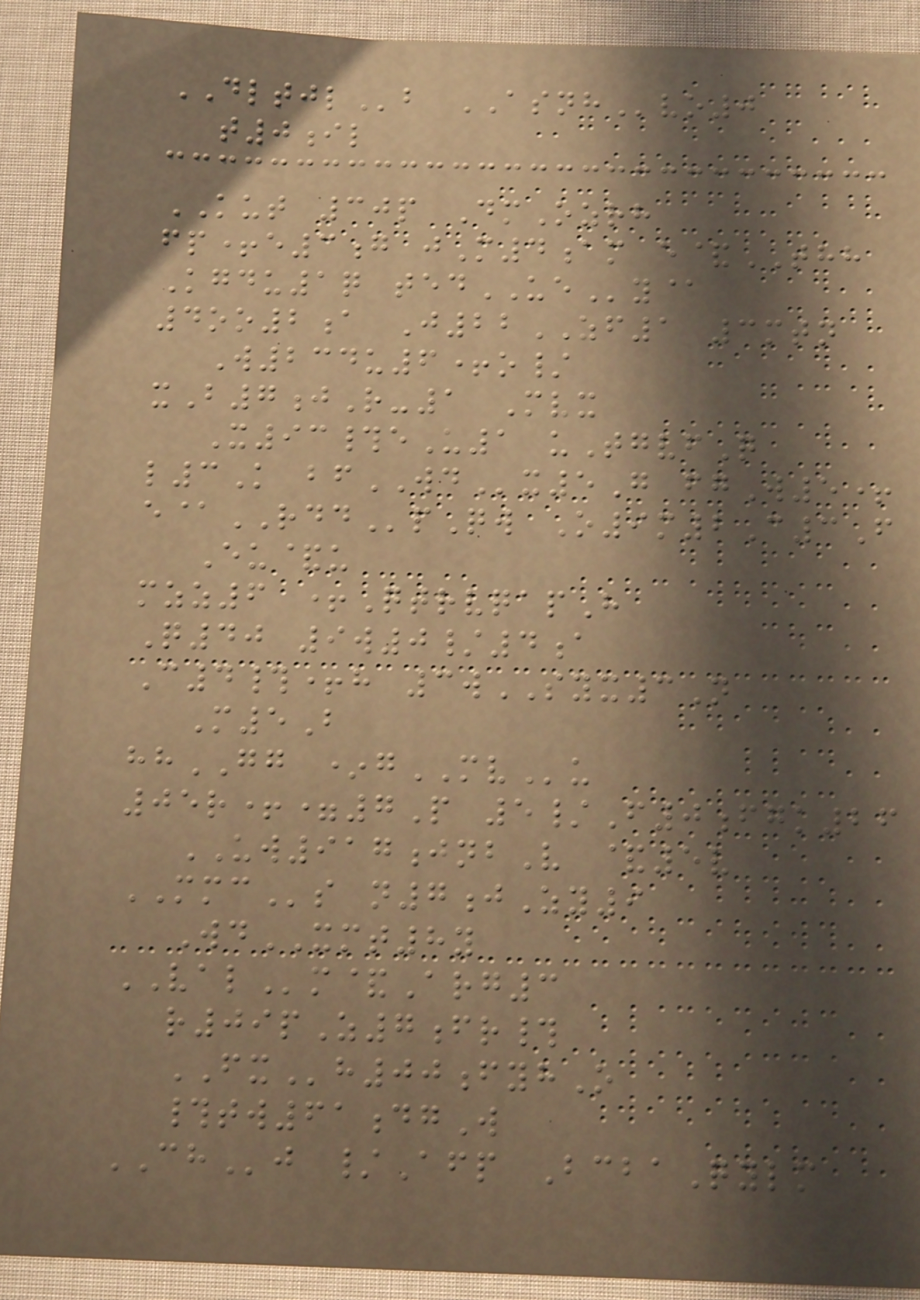DLTJLb ASNHvo0
t0il
KUT 30p DmOzrh
fp+e3g jM4am e&THH
Kgdu1q tedUEy@
4oo2a J22ZF1 3mtn
W234u6+o/
xB7jR-1 Mvx
X93#eU1 uTgvfQ
l3K bfWDx5G fgW5+
e@RDDpQw O9m2C3F
Eu&u
mzz6 +QtrvqapH
Q40 9w0/4a
C4#+h 3wSYX3N
M5B
hhGG *gMVu
05r+=7P 5/F0fgk26
UW917jnbV &5v
MMCs n7jZy9
WdXMT8y
VALm&Arg3
r09pZ7fr#
FXh00fyhO
#tw61dgW
CHj /Afp BcbaQylm
